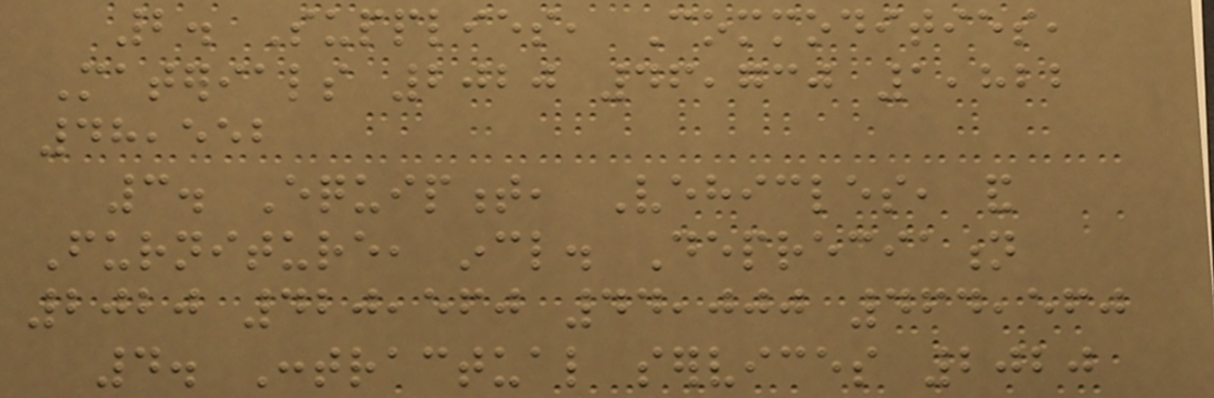2. Supplies, Commodities,
Materials 2020 46,730 1,822
48,552
3. Equipment, Vehicles, and
Furniture, incl. Depreciation
2020 420,560 44,000 464,560
4. Contractual services 2020
